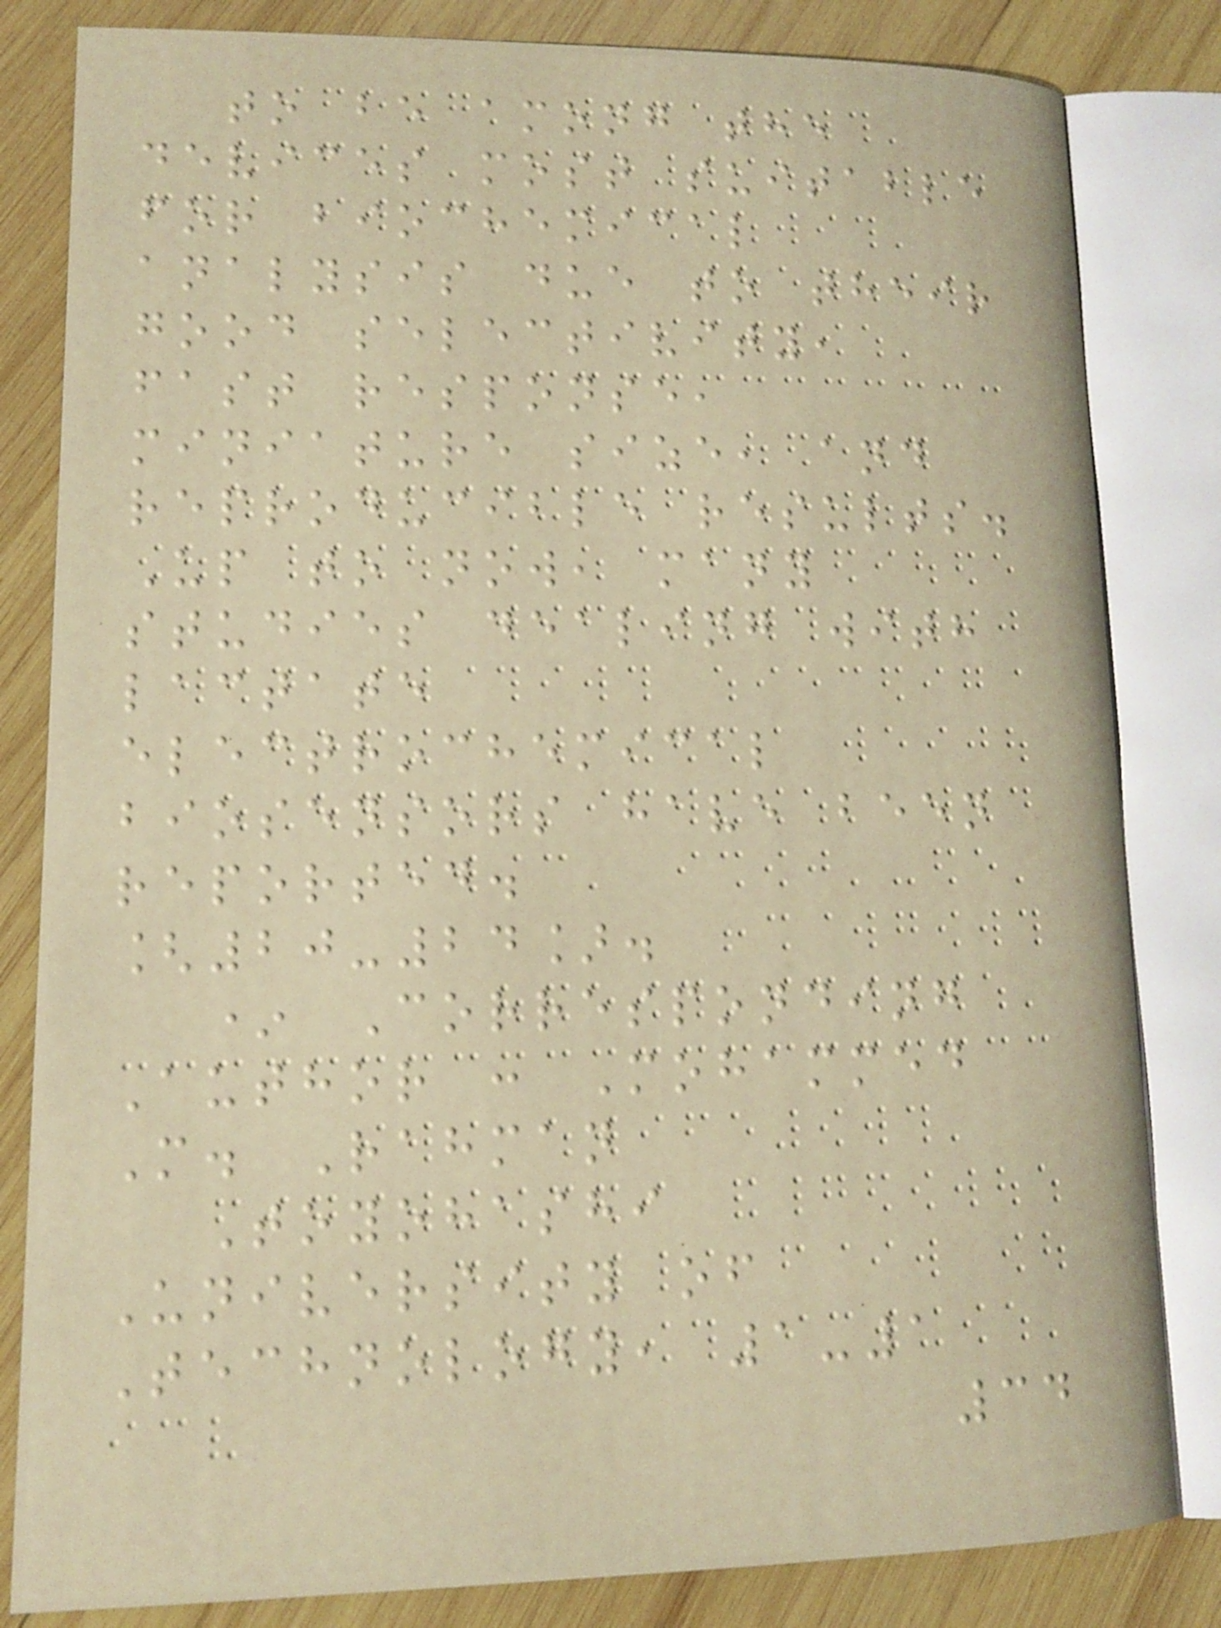to be among the
devices most suitable
for biochemical
analysis due to their
good selectivity,
fast response,
miniature size, and
reproducible results.
Up to now, many
studies dealing with
lactate
electrochemical
biosensors have been
reported.
[20-24].
* Corresponding
Author : Mohammed
M. Rahman
Toyohashi
University of
Technology, 1-1
34
